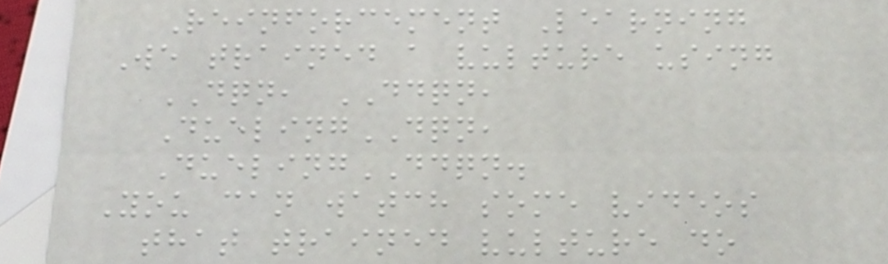Reinforcement Learning
We trained a vulture using
DQN, DDQN,
DuelingDQN,
DuelingDDQN.
You can watch some videos
that trained vulture do
